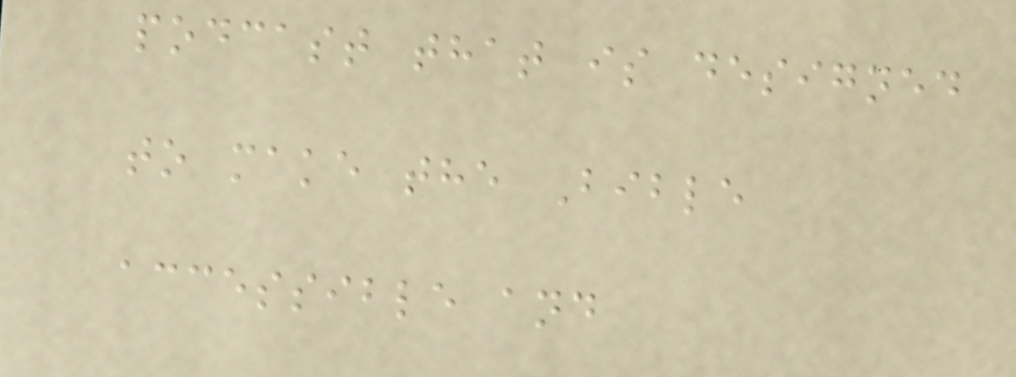podcast that is designed
to make the Bible
accessible and
